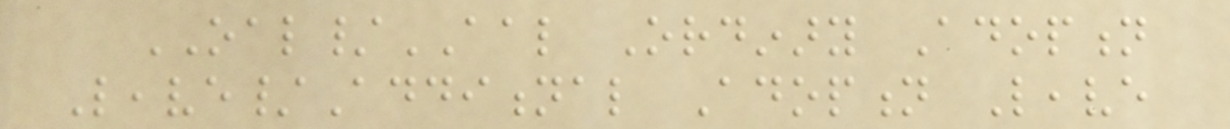OAL/AAL Ordinary Adoption
Leave/Additional Adoption Leave
